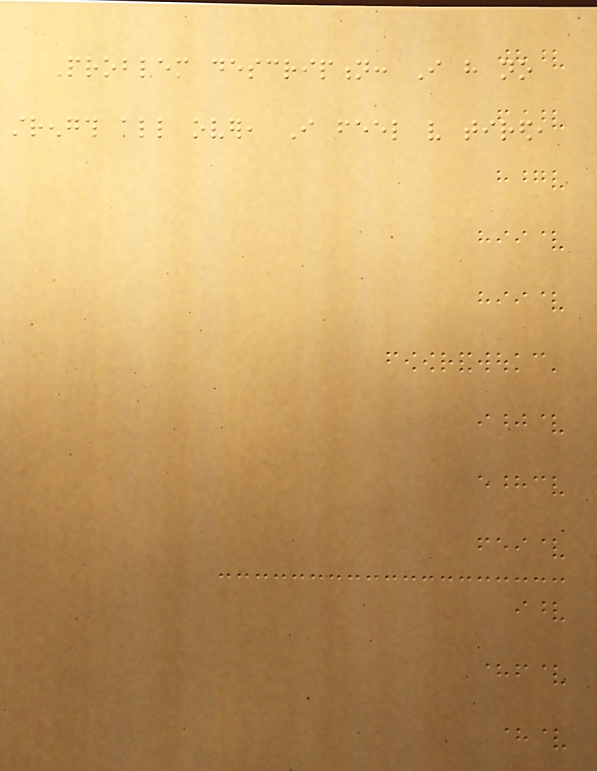Problem description: I have no
strength all over, I feel very tired,
